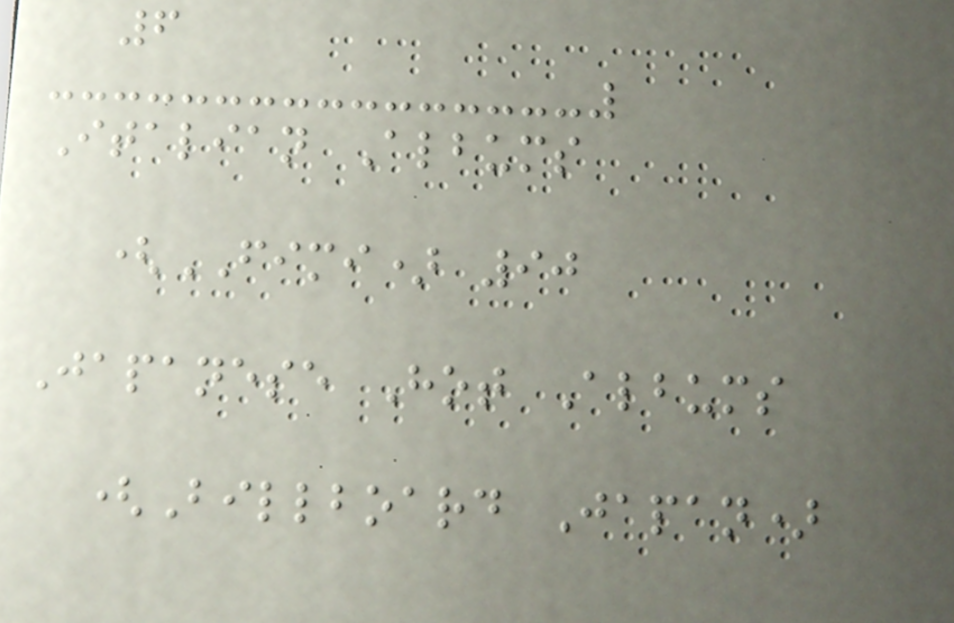6
Italian Albums
(FIMI) 90
Japanese Hot Albums
(Billboard Japan)
